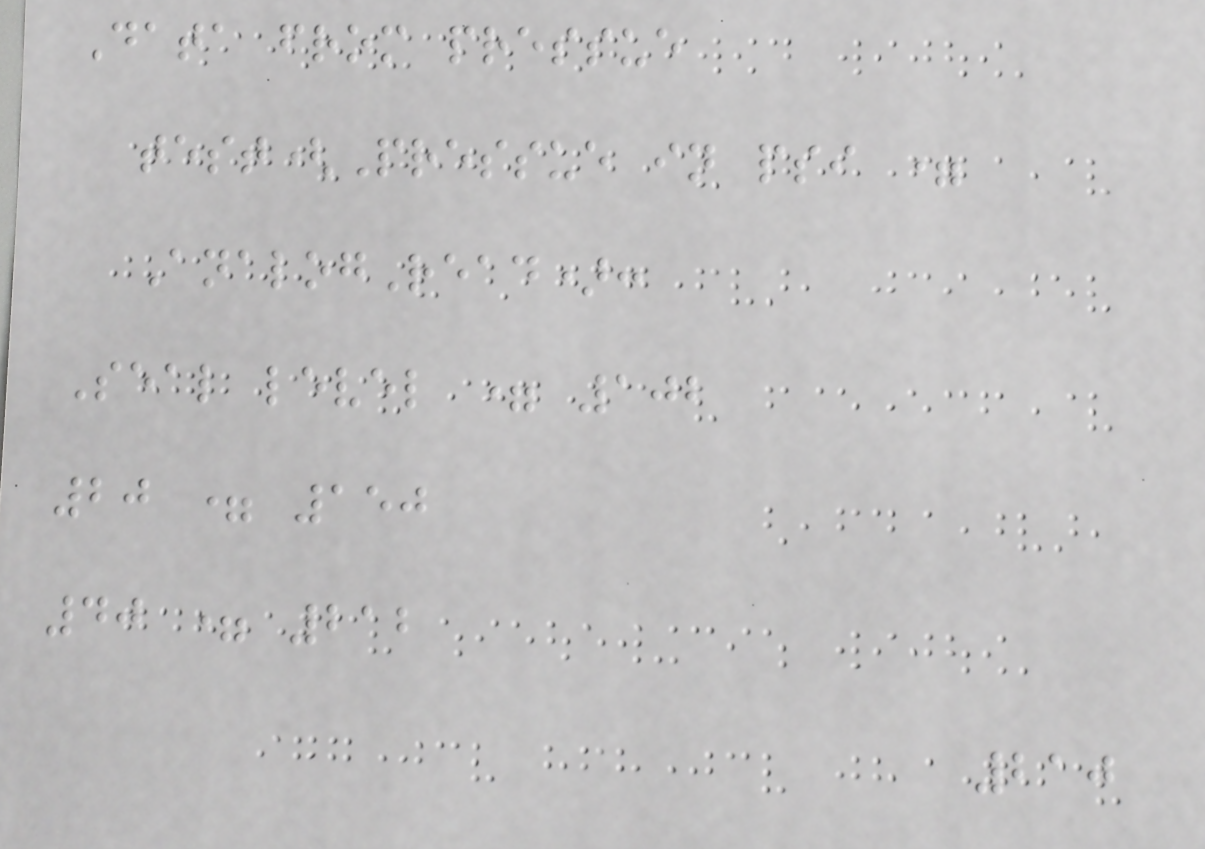Data from pressue
test(Pressue in psi =
AnalogRead):
Seal level = 102
20 = 150
40 = 212
210
